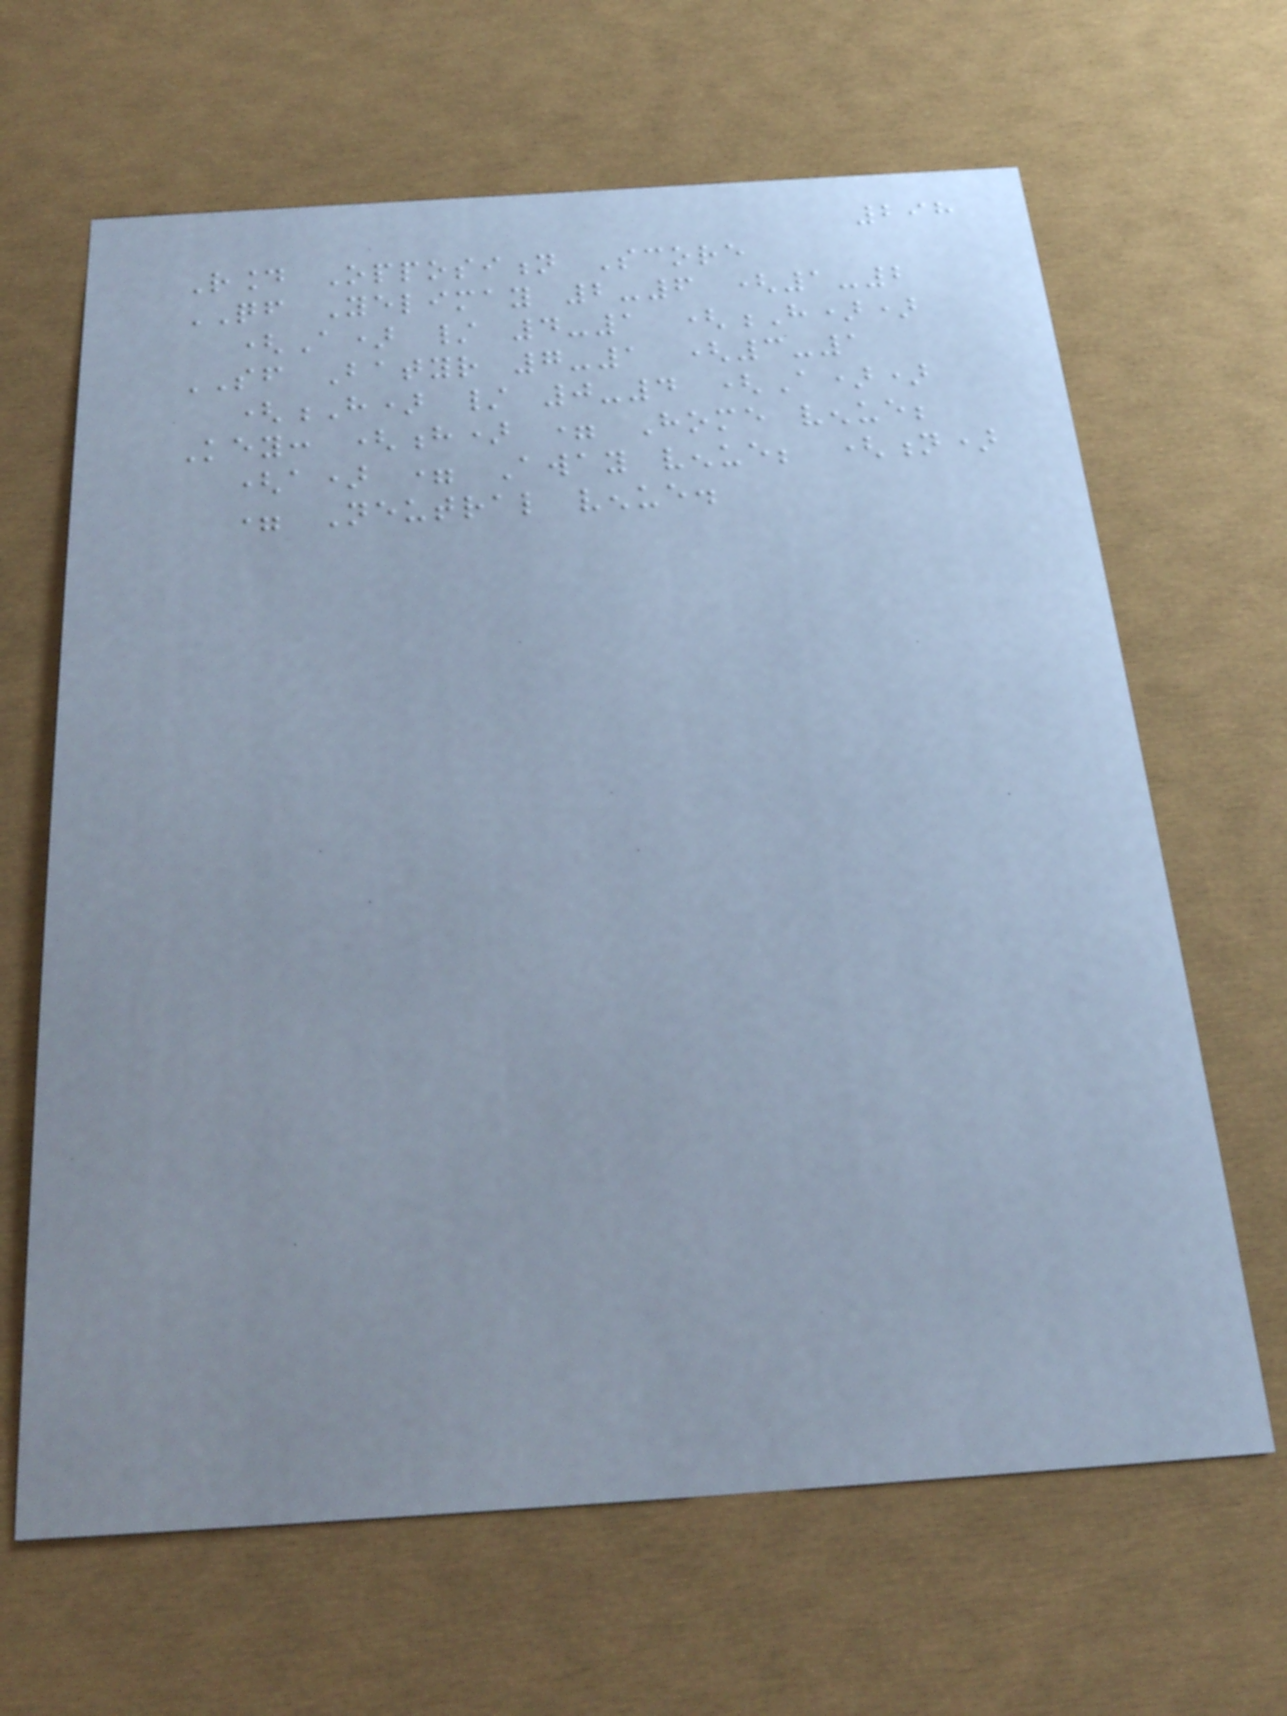298
Round Opposition Score
QF Yelimay 2-6 (1-2
(A) / 4-1 (H))
SF Batyr 7-1 (3-1
(H) / 0-4 (A))
Key: (h) = Home venue;
(a) = Away venue; (n)
= Neutral venue.
